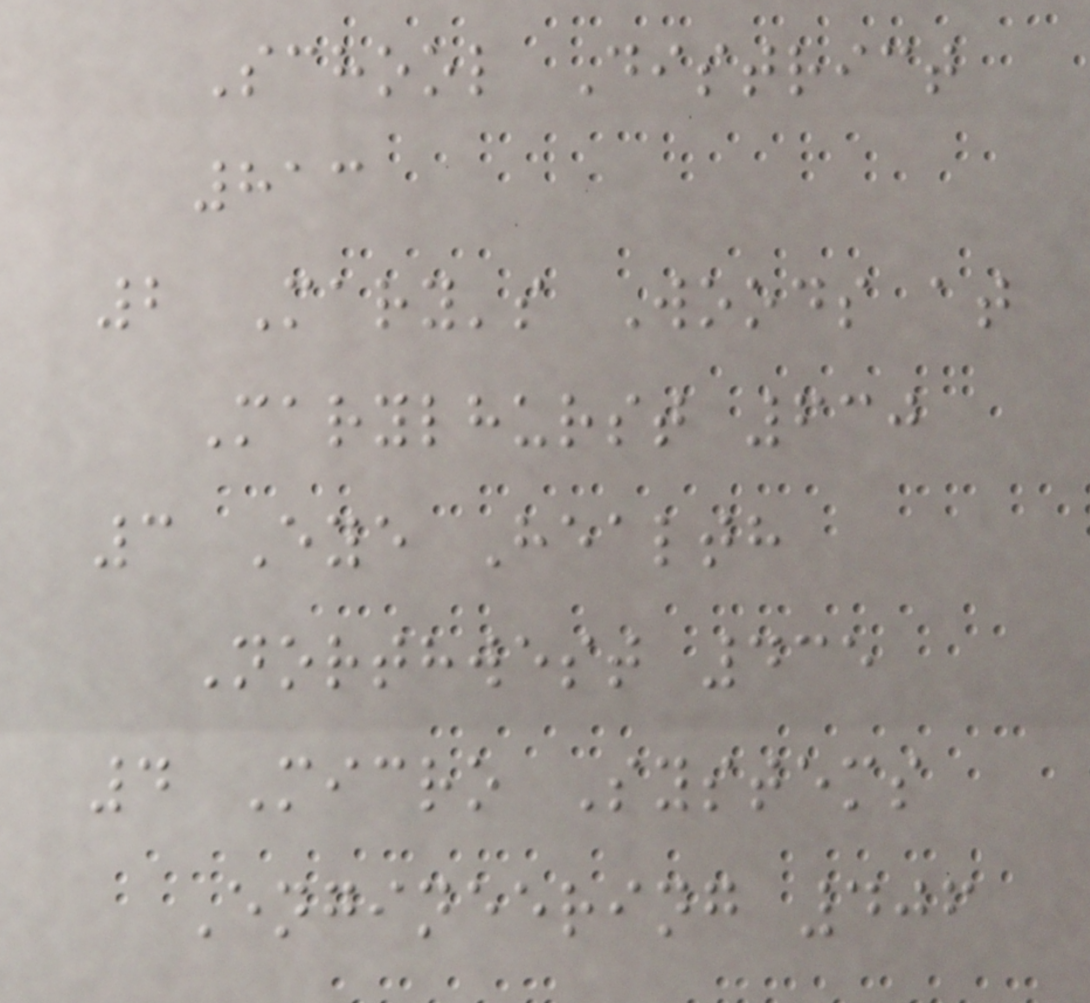School District
813
2 Mary's Woods at
Marylhurst 630
3 Eye Health
Northwest 435
4 Micro Systems
Engineering 406
